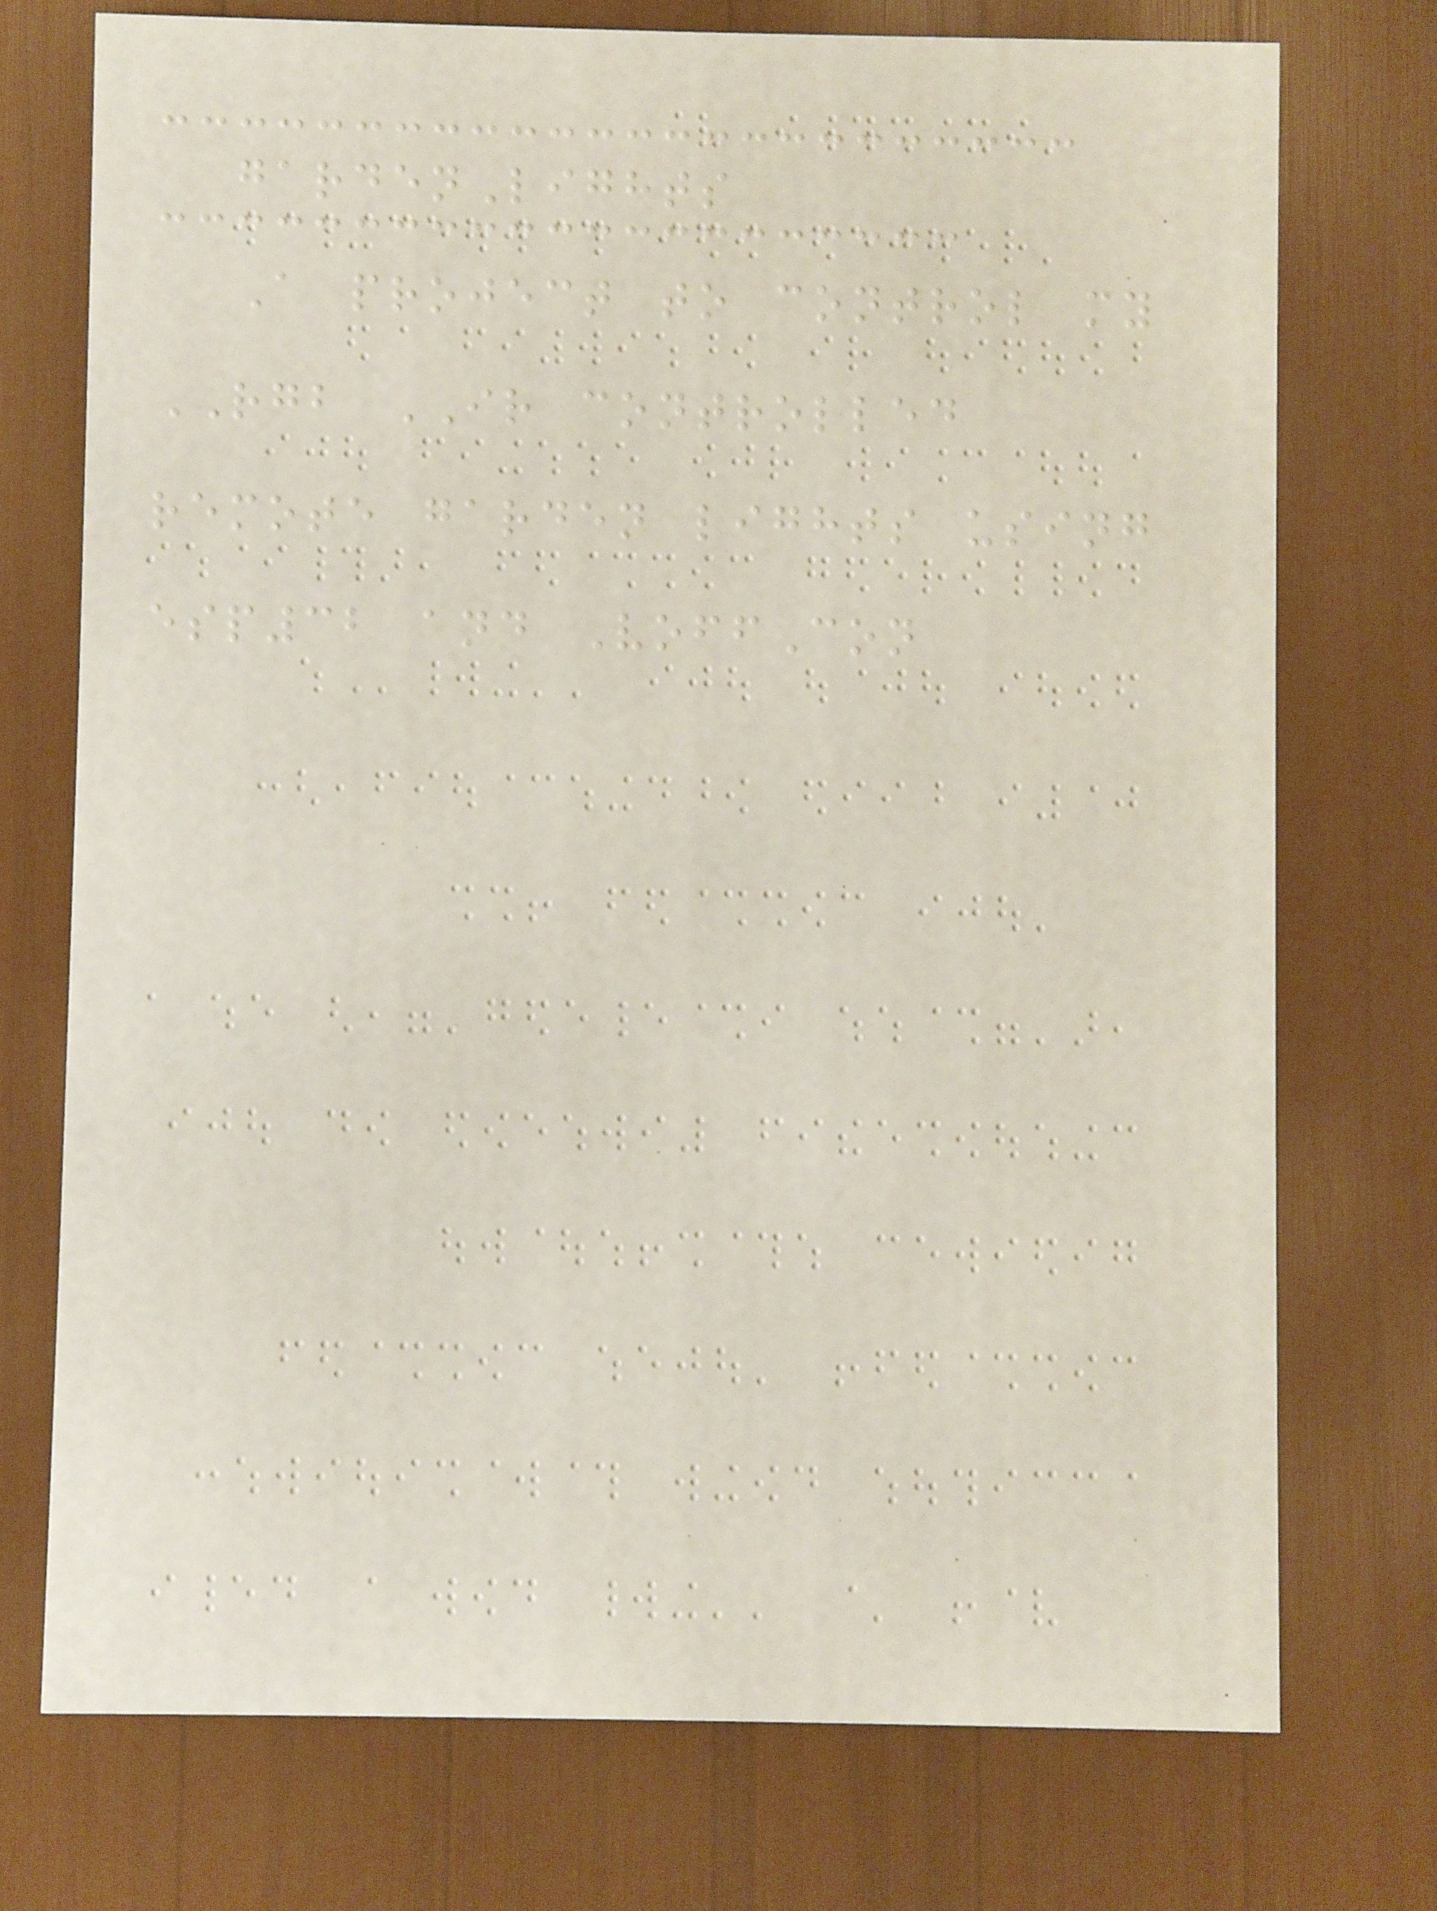gardenLights
A project to control my
RGB IR controlled
remote garden lights using
esp32 and VoffCon
